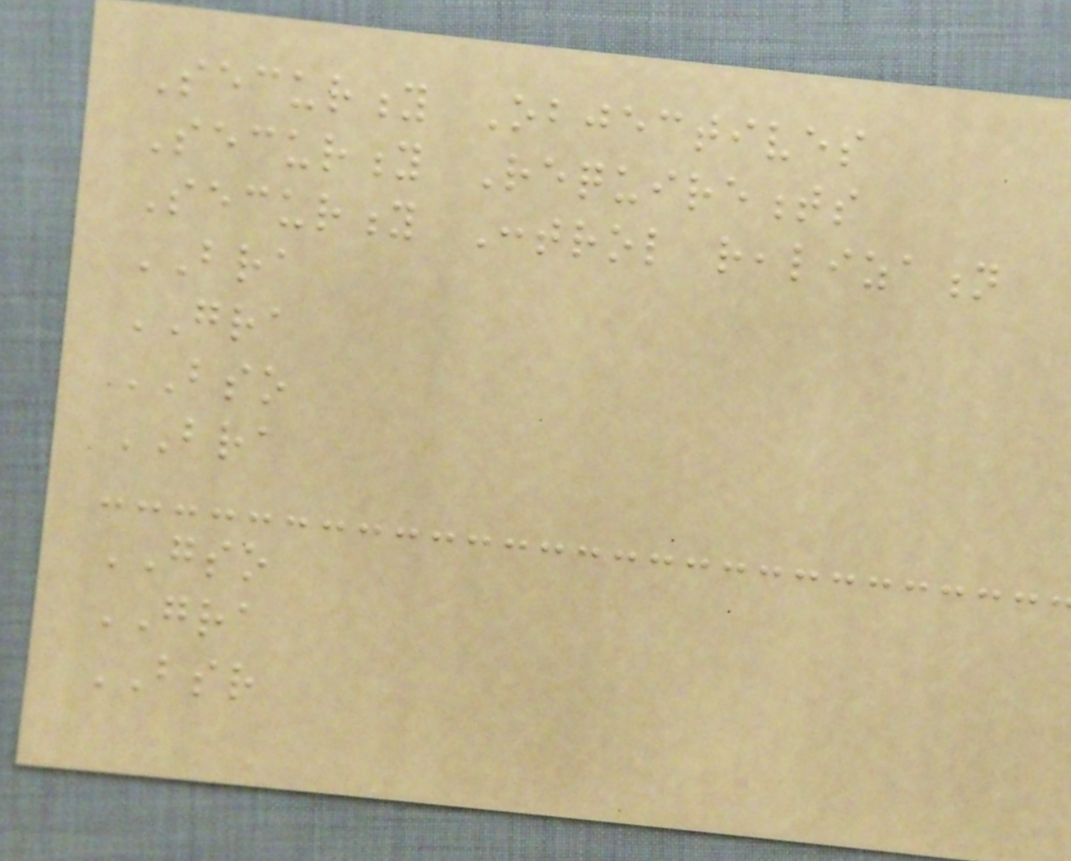Security Objectives
Security Requirements
Security Control realization
BRA
GRA
BSO
BRA
GSO
GRA
BSR
